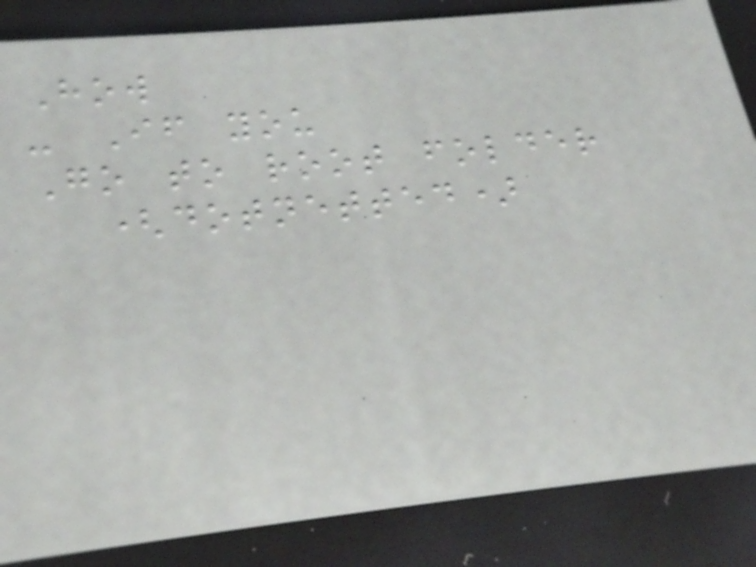How
- If you
Go to root folder
(dotnetted)
